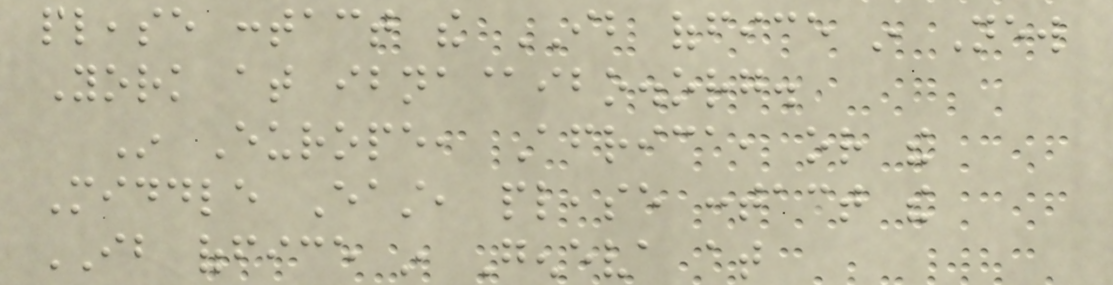please contact the IB office in New
York at ibna@ibo.org.
In Europe, Africa, or the
Middle East, please contact the
IB office in Geneva at
